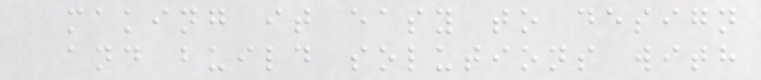making it easy to design
and build solutions with
